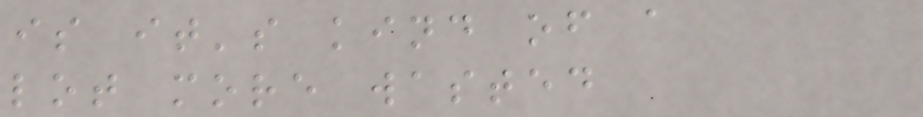is it's kind of a
lot more wasted
